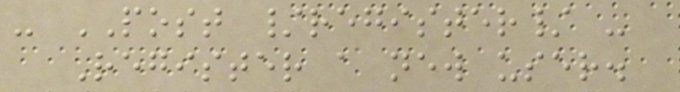- POST /register/ -
Register a new user.
